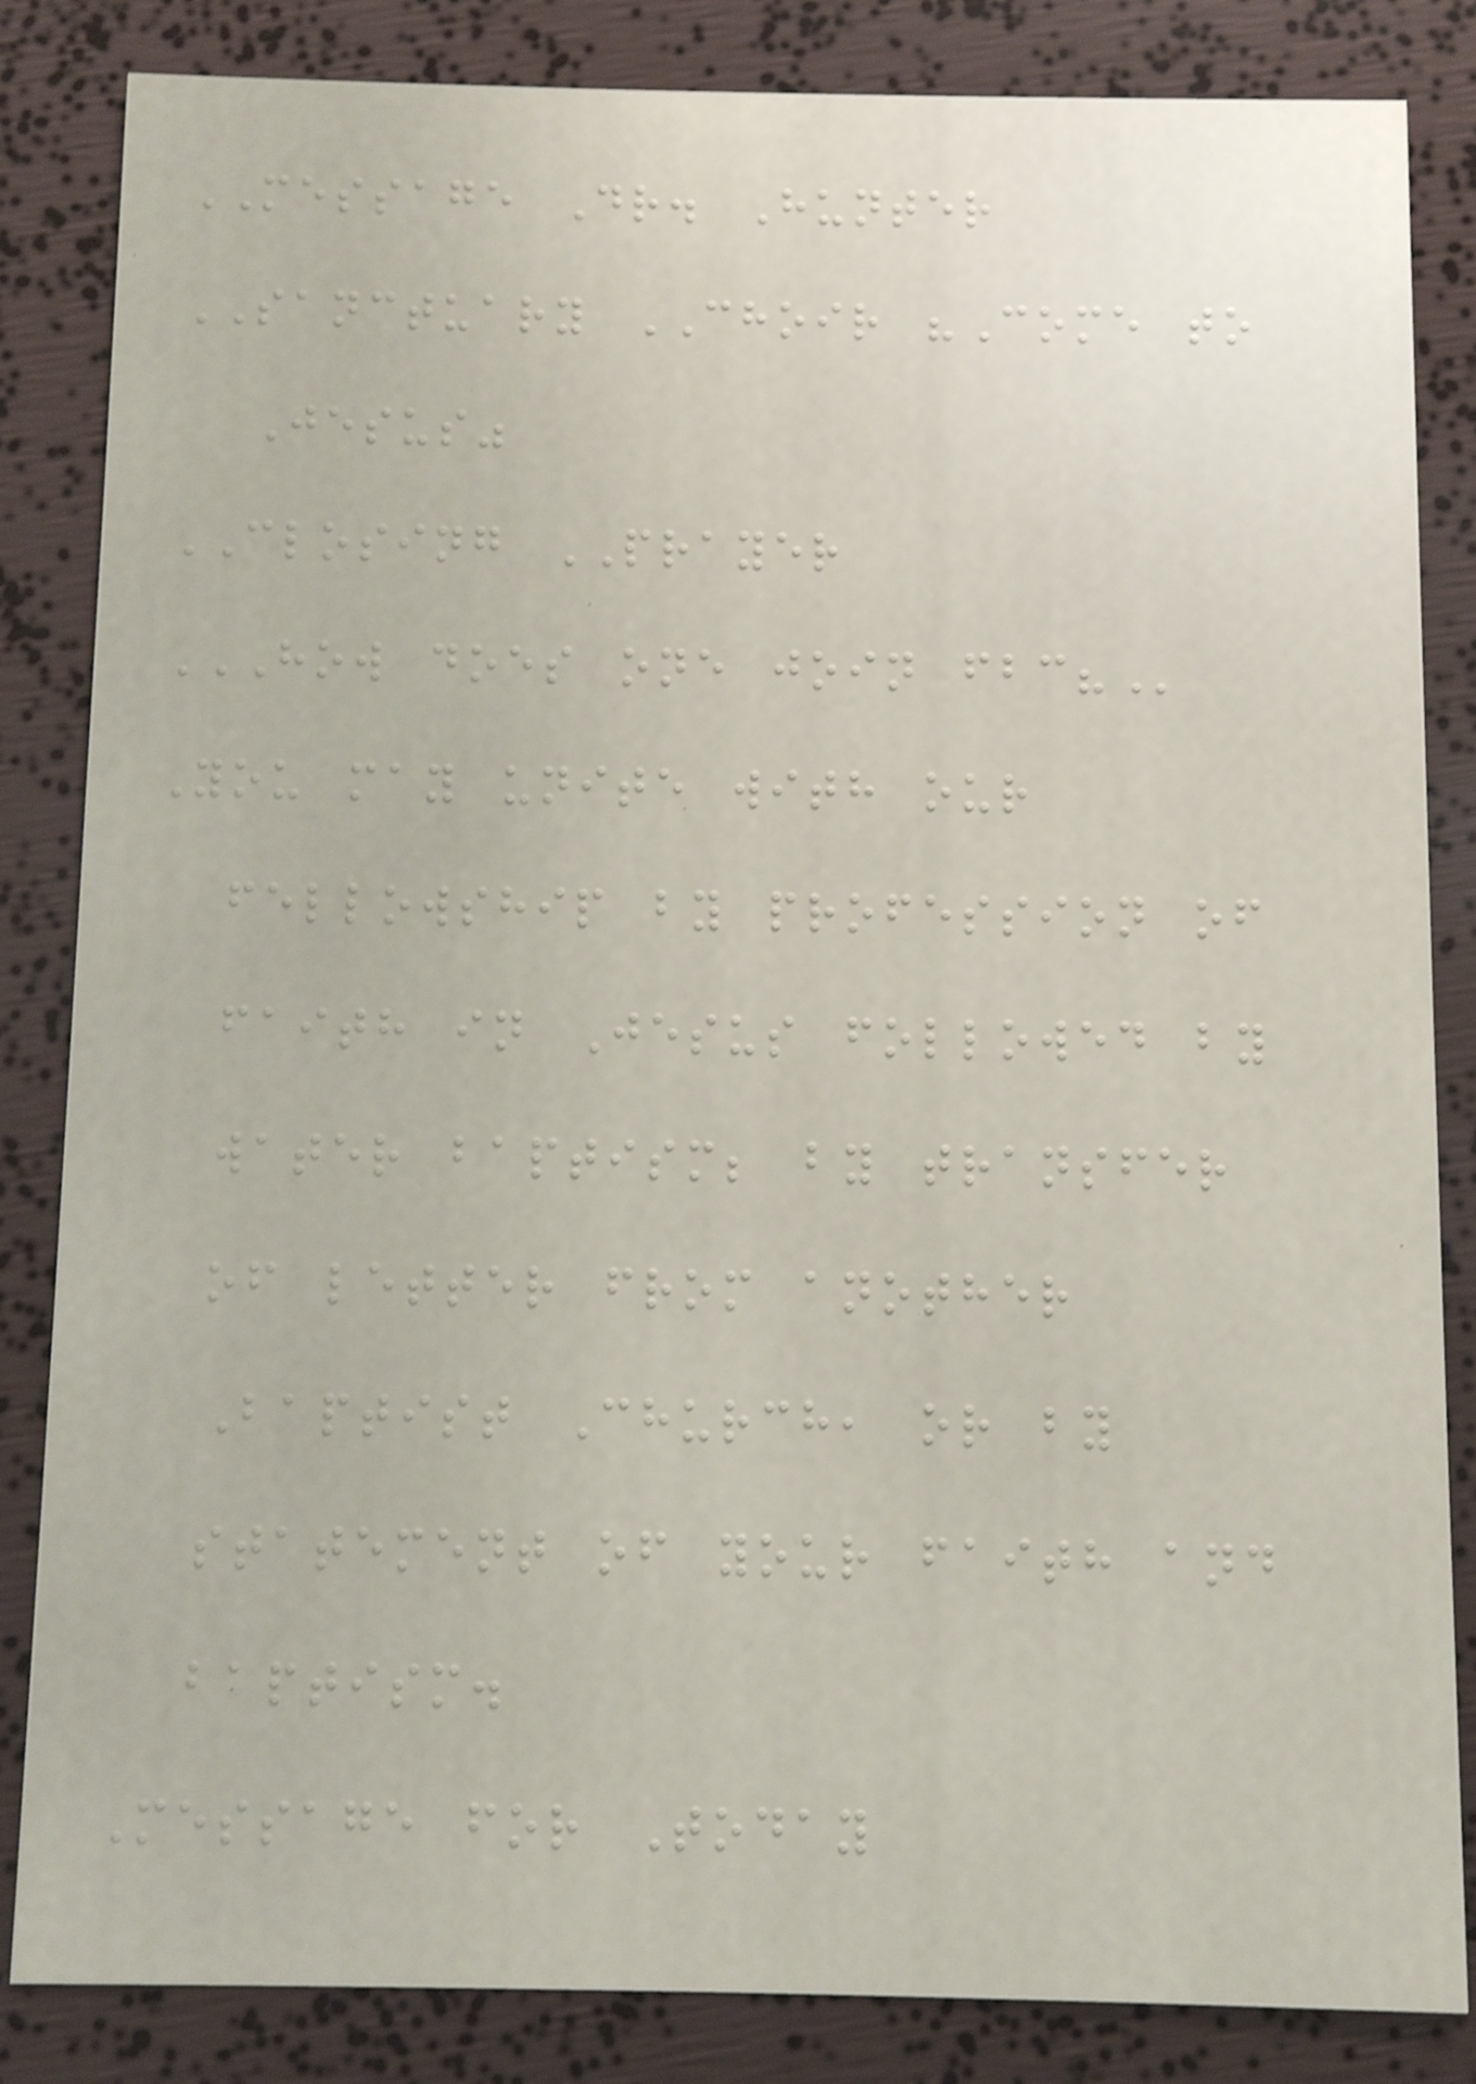MESSAGE Dr. Hunter
SANCTUARY CHOIR "Come to
Jesus"
CLOSING PRAYER
HOW DOES ONE JOIN FBC?
You may unite with our
fellowship by profession of
faith in Jesus followed by
water baptism; by transfer
of letter from another
Baptist Church, or by
statement of your faith and
baptism.
Message for Today
